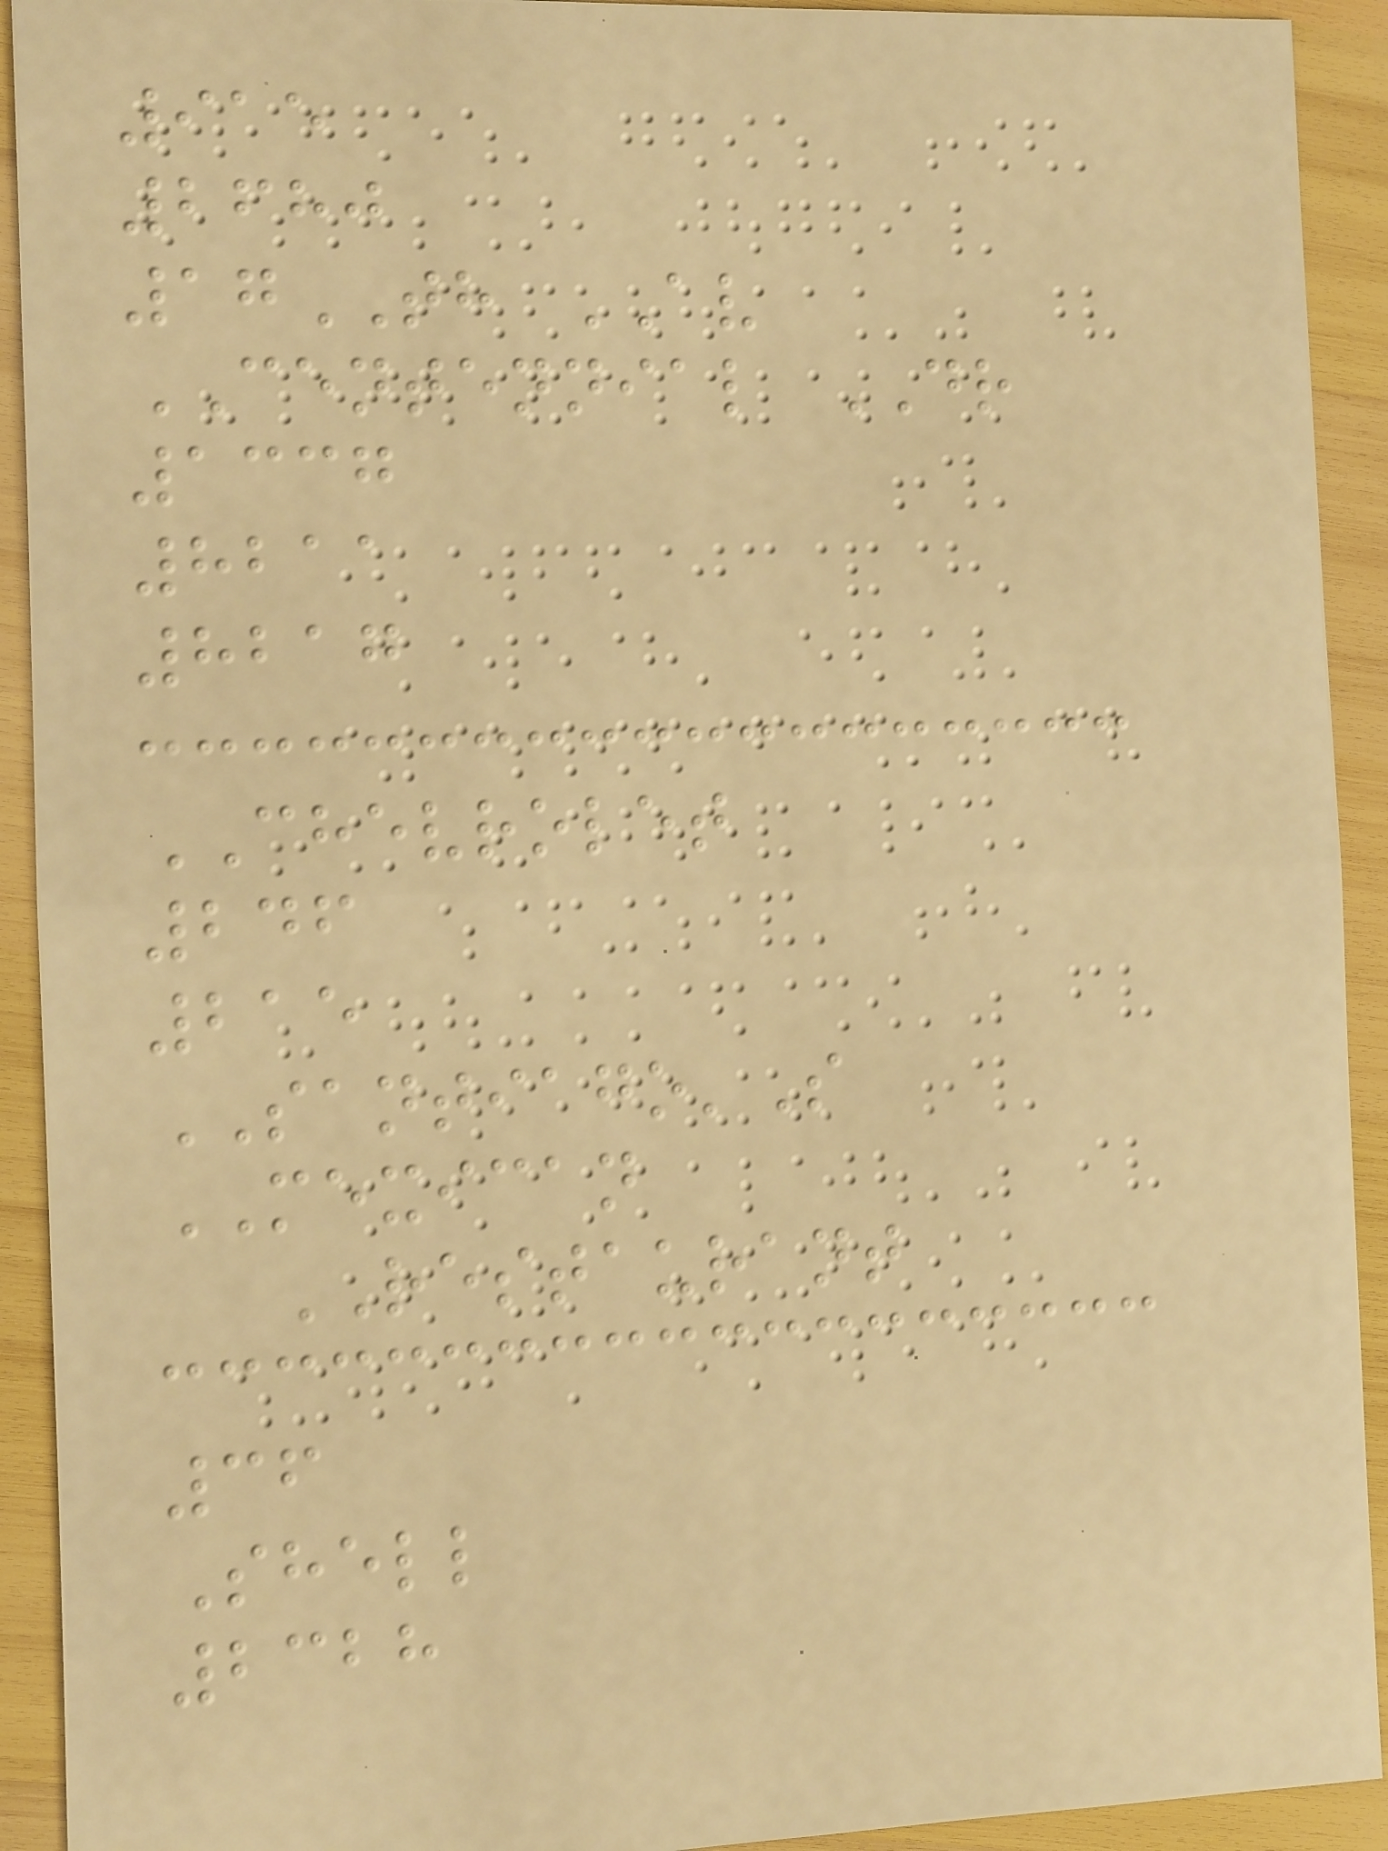915
2680
17TH AV
CENTENNIAL DR
1337
8211
8217
CHEVROLET
246
215
SANTIAGO'S
MEXICAN
RESTAURANT
36
Shell
2328
